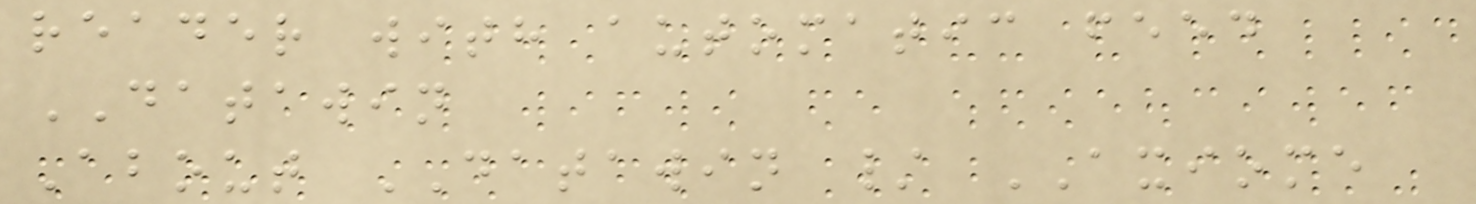reader with automatic feed
DATAWIN
About DATAWIN / AXIOME
